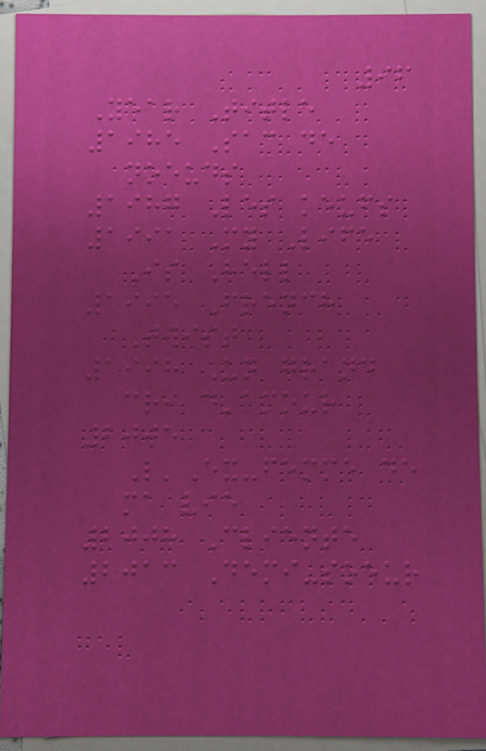96
Year Title
1985 Sac de
noeuds
1987 Les keufs
1991 My Life
Is Hell
1995 French
Twist
1998 Un grand
cri d'amour
2005
L'Ex-femme de
ma vie
2008 Cliente
2013 Demi-soeur
